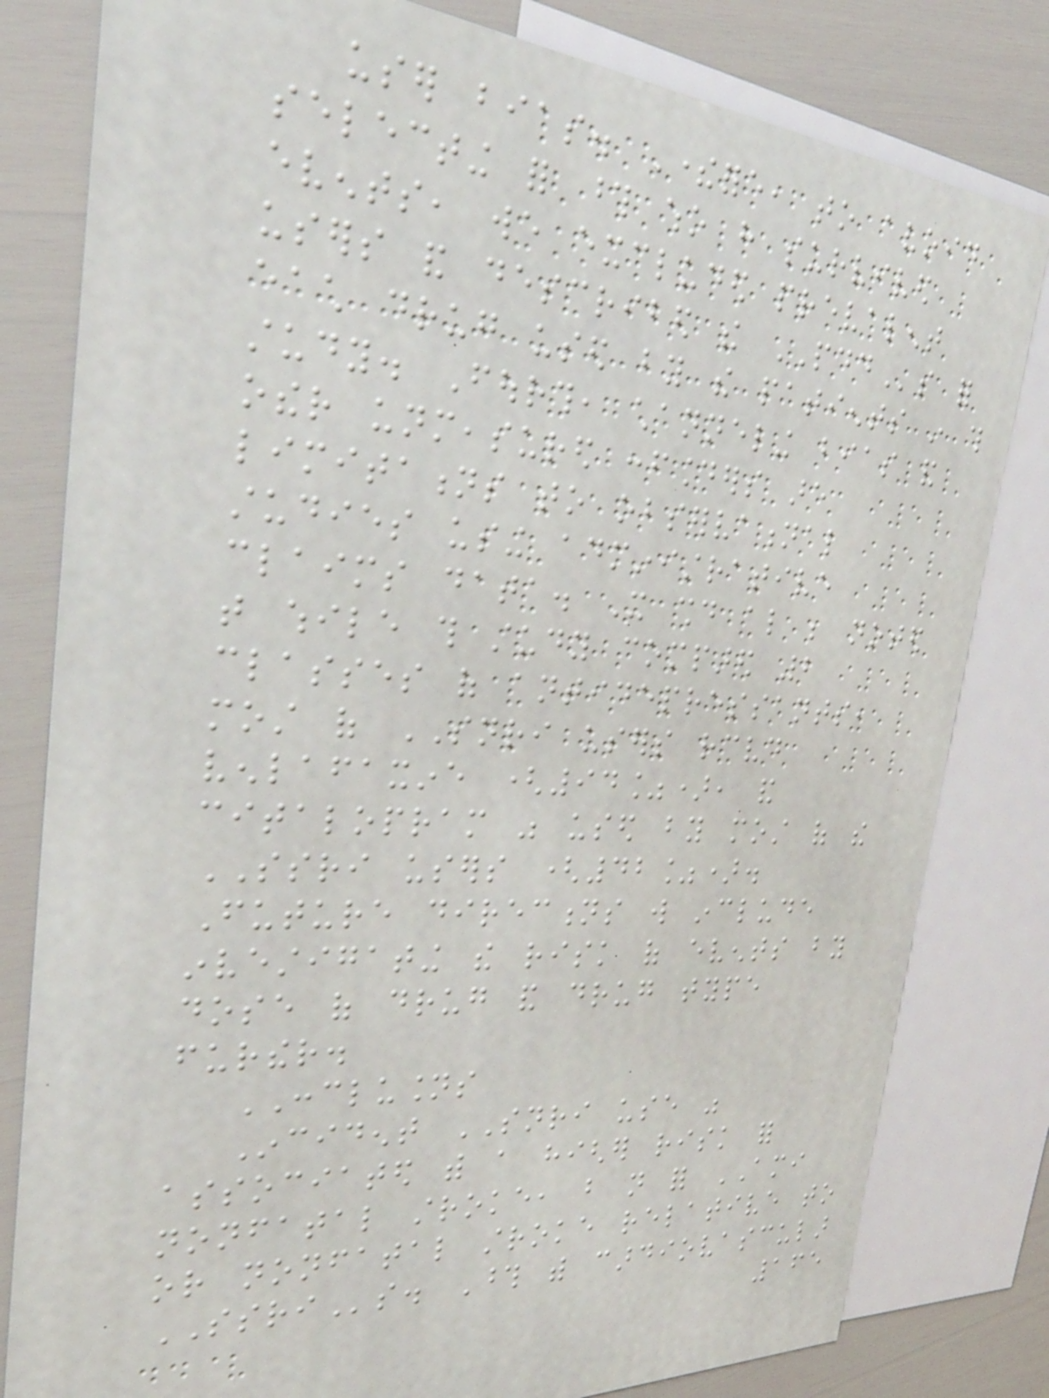user bias. Therefore, to avoid
selecting for those who have survived
events, we excluded prevalent
users and described the PDDs for
each drug used by the patients in this
study. Fourth, channeling bias and
other unmeasured confounders are
limitations to observational
studies using administrative
claims data. It should also be noted
that while this study compared 2
classes of antidepressants,
most of SNRI users received
venlafaxine (94%), and
citalopram was used by most of the
SSRI users (42%).
Future directions will include
investigating the risk of events by
dose of drug and drug type
further.
CONCLUSIONS
Incident SNRI use was
associated with a higher risk for
nonfatal stroke, but not for AMI
or nonfatal stroke relative to
SSRIs. Those with cardiovascular
165
